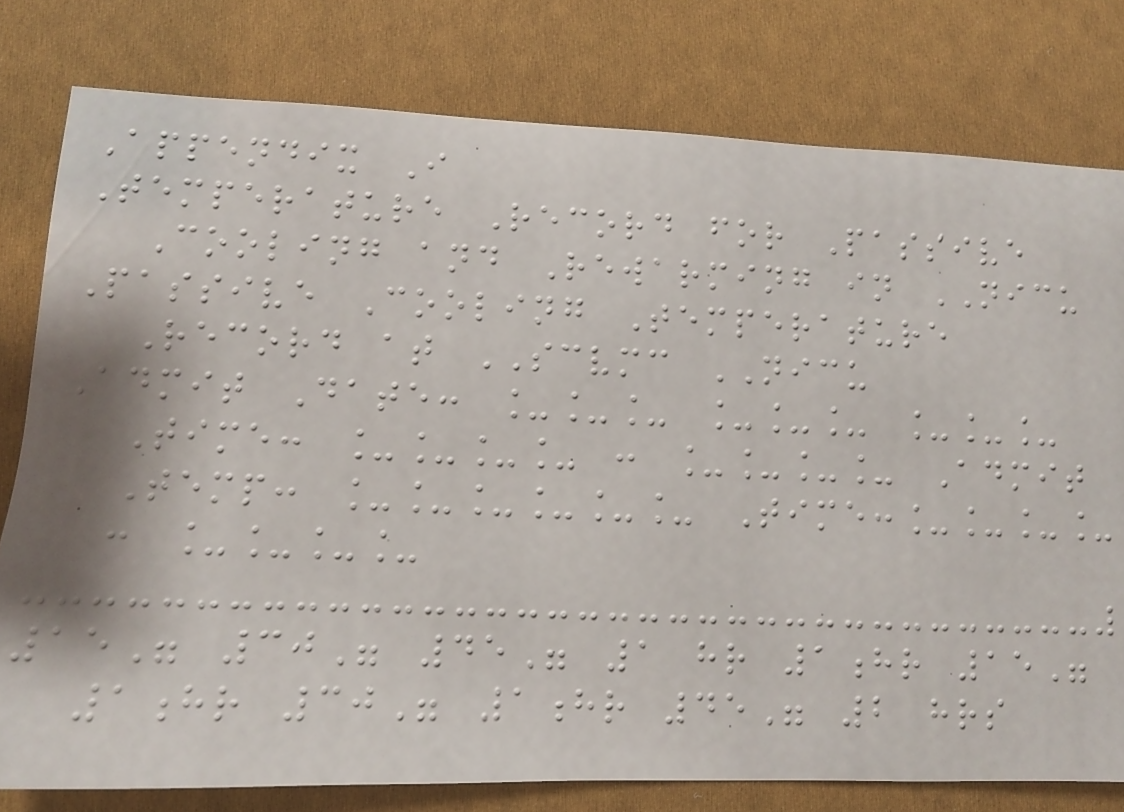Appendix I
Temperature Record for Passive
Cooling and Rewarming in NICU
Passive Cooling Temperature
Record at SCVMC NICU
Admit Date: ___ ___ ___
Time: ____ : ____ Admit
Temp: ______ Time:____
: ____
15" 30" 45" 1 hr 1hr 15"
1hr 30" 1hr 45" 2 hrs
